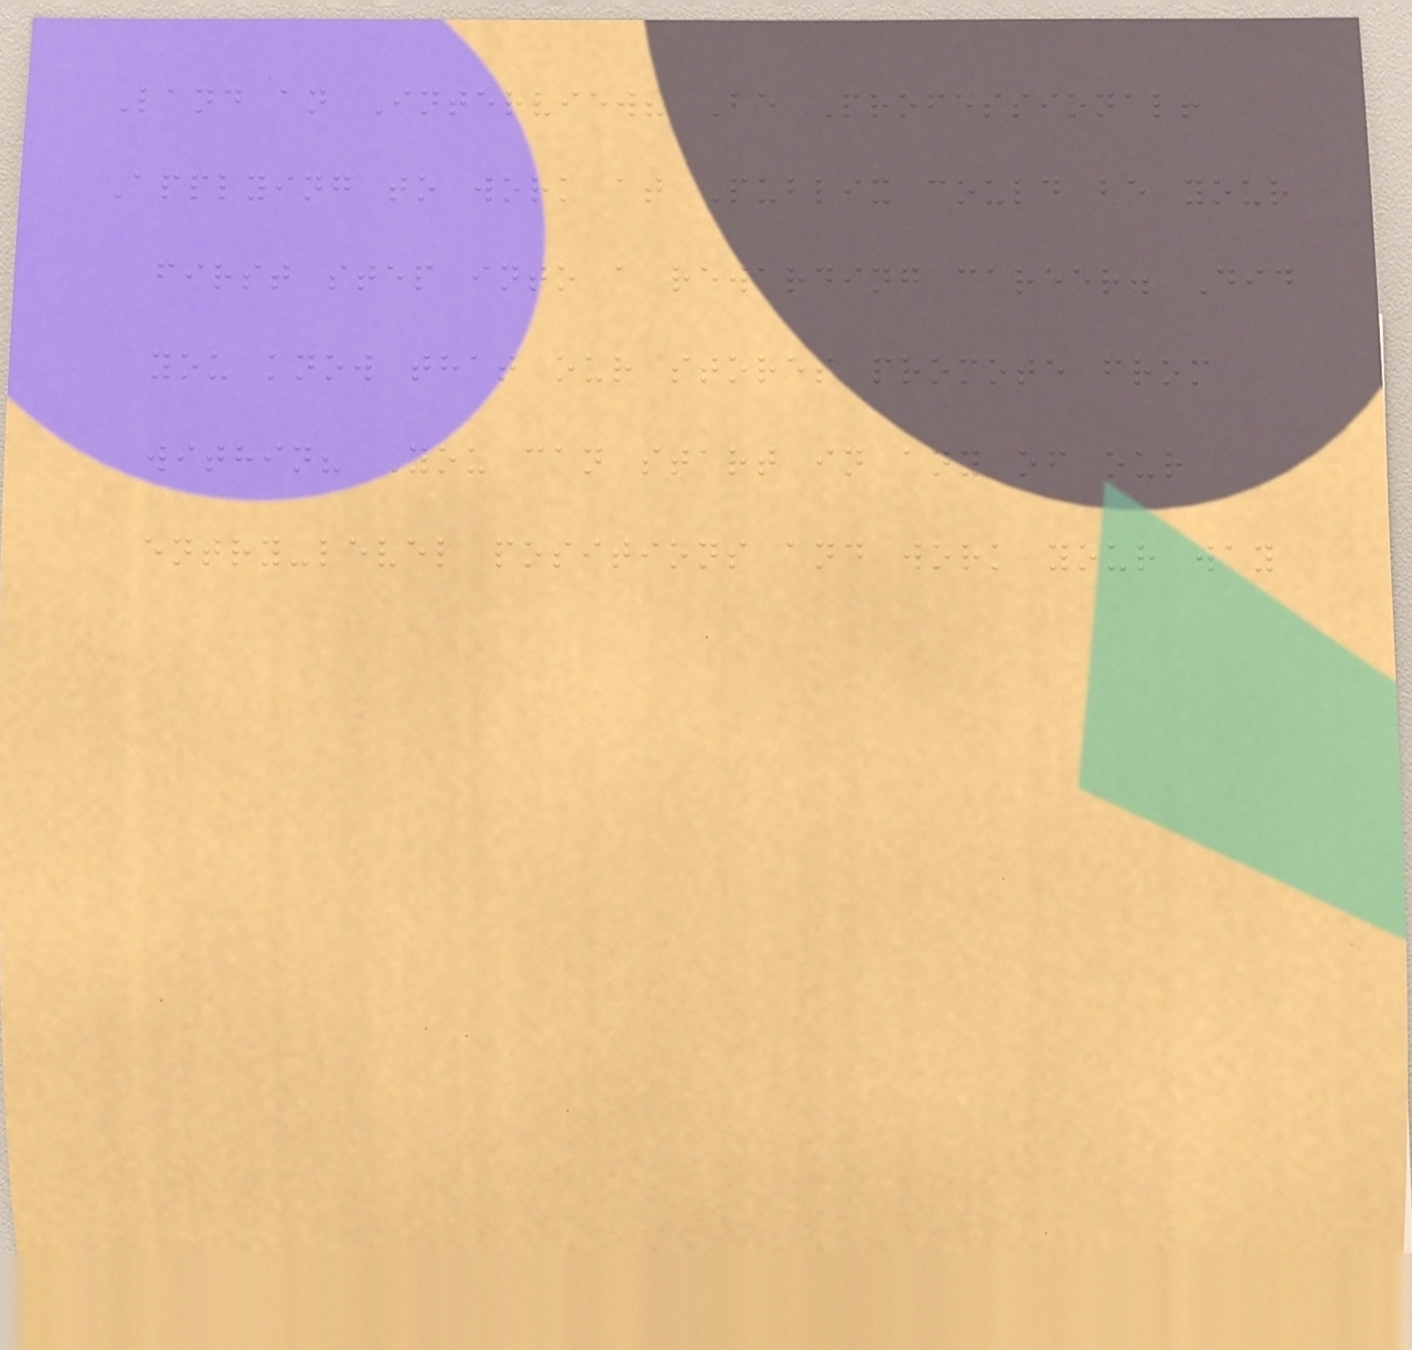Land an Interview? Be Professional!
Applying to work at Publix could be your
first step into a rewarding career. Did
you know that our stores promote from
within? You can start in any of our
entry-level positions and work your way
